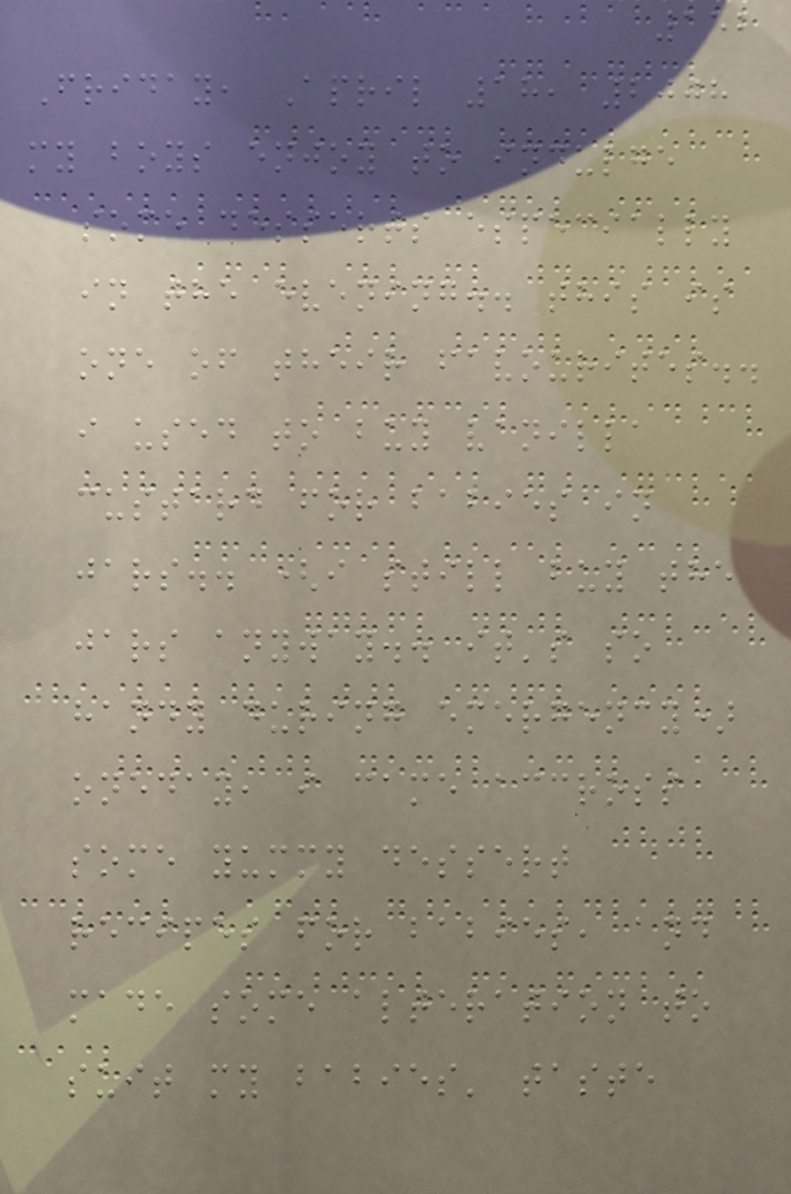152
Friday, April 18, 2008
my boys enjoy to indulge
some desserts especially
in the evening.. this is
one of their favourites..
i used to buy vanilla
custard for babies in
jars.. (i still buy the
jars anyway.. it's so
handy during emergency)
oneday, i came accross
some yummy dessert
recipes for babies, and
made some alteration to
suit my babies' taste
